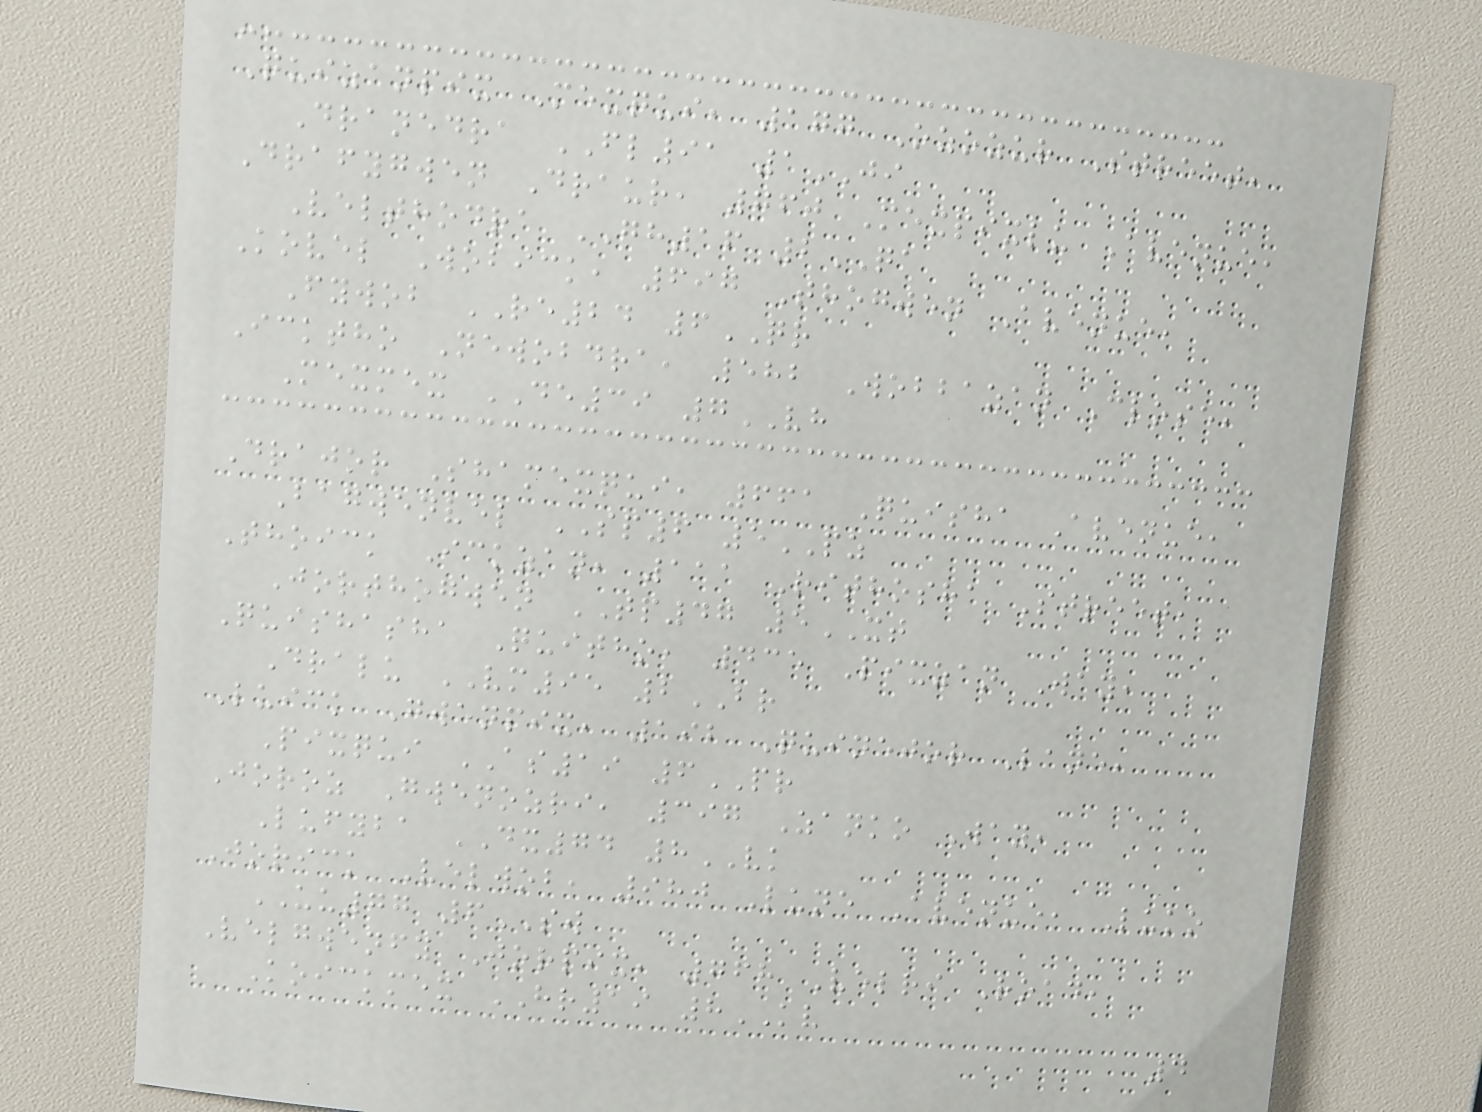Quizanpix Mexqui, 177 Ozozur Street,
Dranedra FL91 1JI
Drafygwen Draur, 760 Mexpixlu Avenue,
Velthodra GH16 2QA
Kovel Wobick, 697 Thogwen Avenue,
Fywob RE24 6QR
Icktho Newobdra, 582 Wobbazan Close,
Mexmex DE39 7VH
Drajor Shamexqui, 661 Quisha Avenue,
Bagwenvel SP6 5PZ
Thoick Ickzan, 111 Rithosha Street,
Jorthogwen TP47 5XT
Quishasha Quitho, 435 Pixzan Way,
Dralu VM95 2BR
Luick Gwenpix, 192 Quinejor Lane,
Pixqui AS19 6PR
Joroz Gwenozri, 397 Zanko Way,
Lufyba DX74 8VK
Jorick Velwob, 980 Lune Avenue, Luko
UU77 6SW
Velgwenfy Jorpix, 768 Velri Road,
Koickmex HR19 8KV
4
